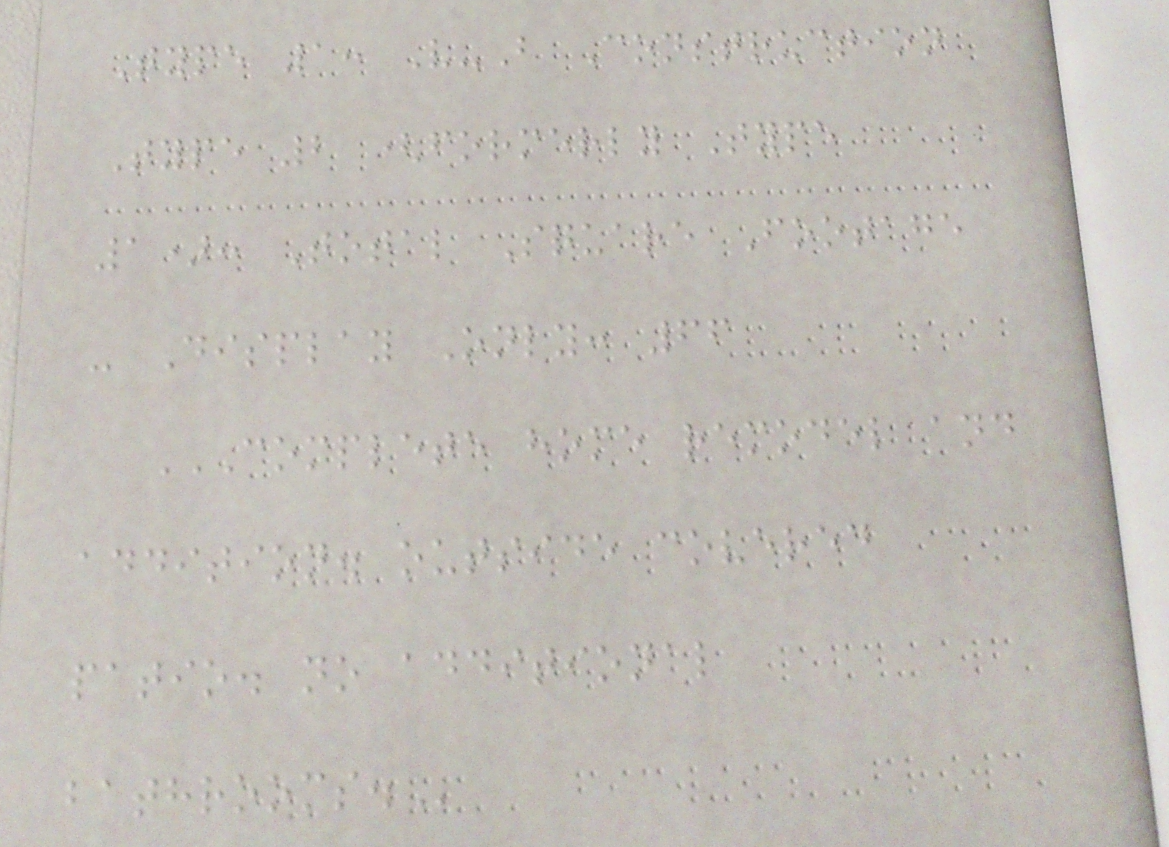Type 1: V-B Construction
Type 2 (formerly Type
1): Total Square Footage
- Display Only: 66
COMPLETE HOME REMODEL AND
ADDITION. OUTSIDE COVERED
PATIO. NO ADDITIONAL
BATHROOMS.
